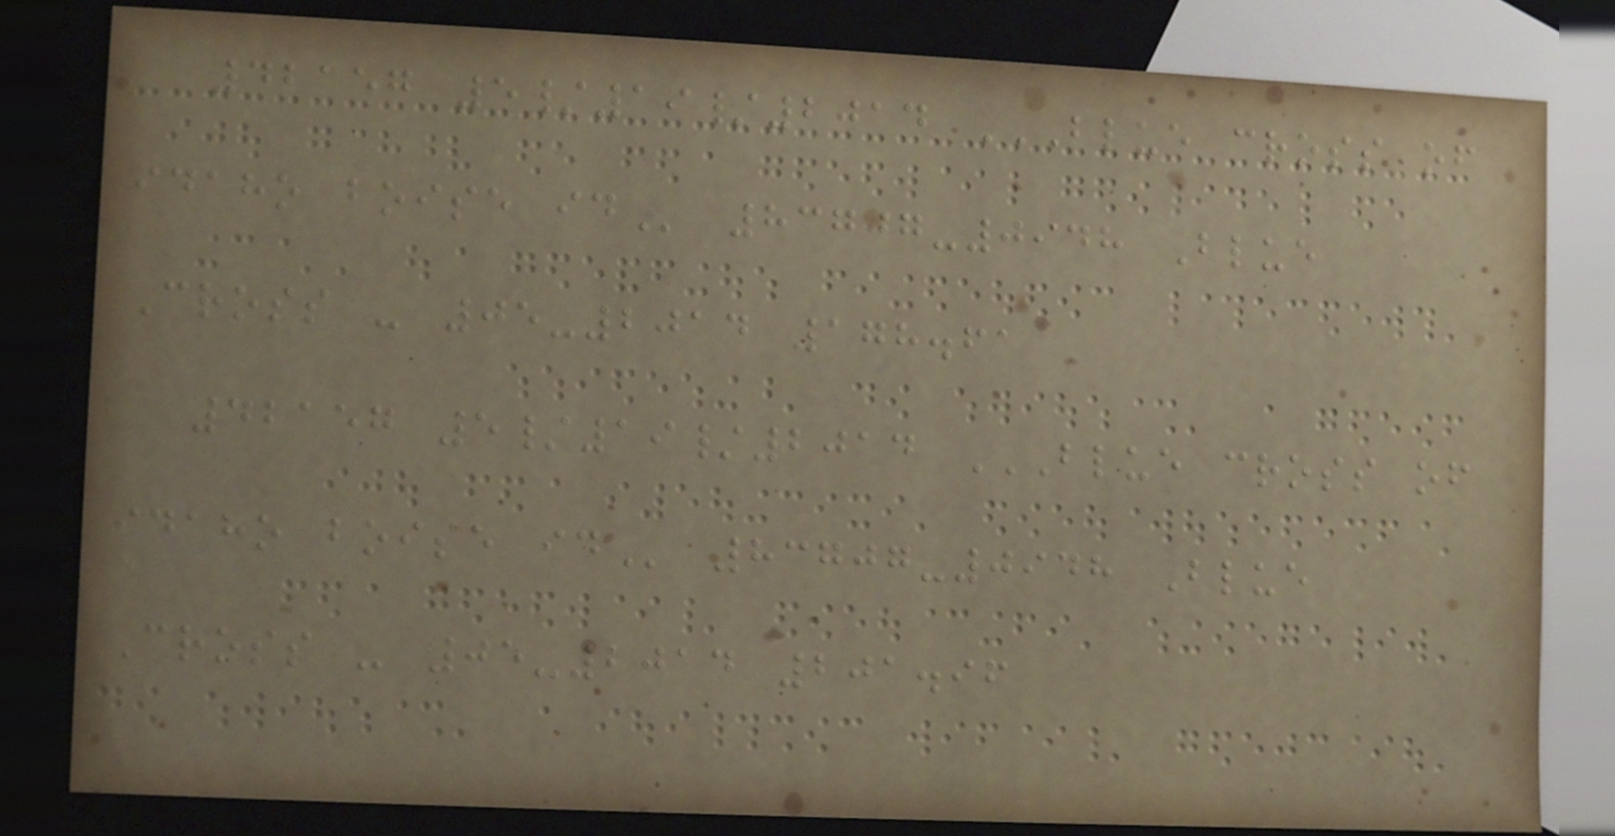42157 5/19/2014 BLUE CROSS OF
IDAHO BOISE ID 83707-0948 Blue
Cross - 05-2014 178.61
42157 5/19/2014 BLUE CROSS OF
IDAHO BOISE ID 83707-0948 Blue
Cross - 05-2014 201.96
